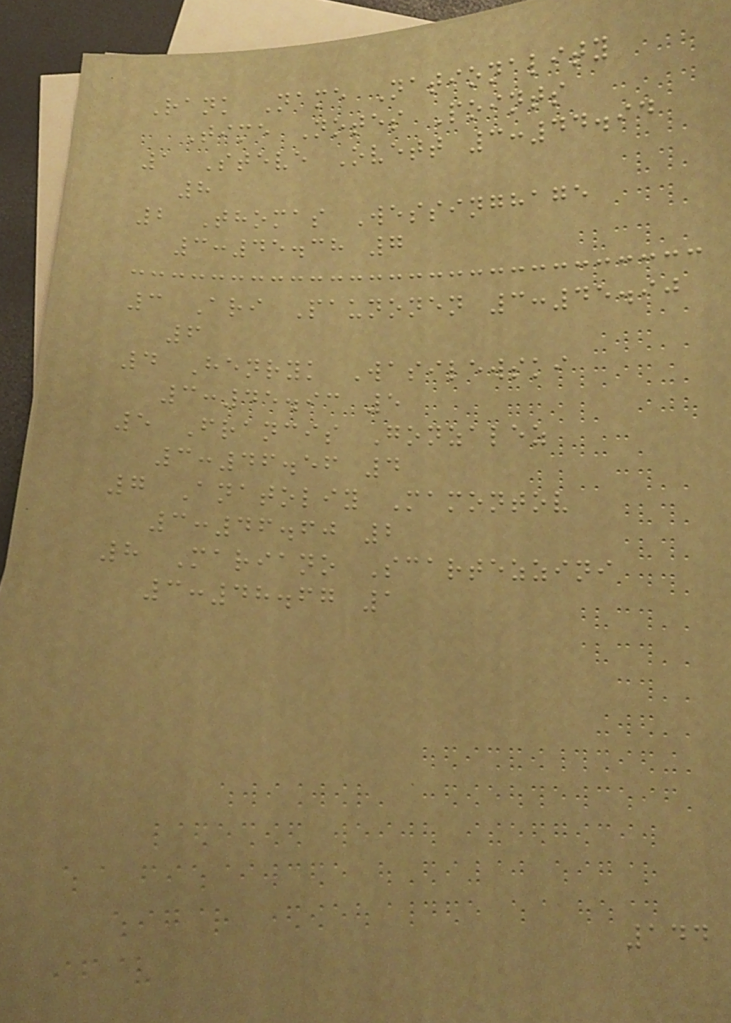Rank Name Nationality
Time Notes Points
1 Steve Ovett 3:44.94
8
2 Thomas Wessinghage
3:45.38 7
3 Ari Paunonen 3:45.90
6
4 Henryk Wasilewski
3:45.93 5
5 Francis Gonzalez
3:46.56 4
7 Anatoliy Mamontov
3:46.60 2
8 Mariano Scartezzini
3:48.67 1
144
